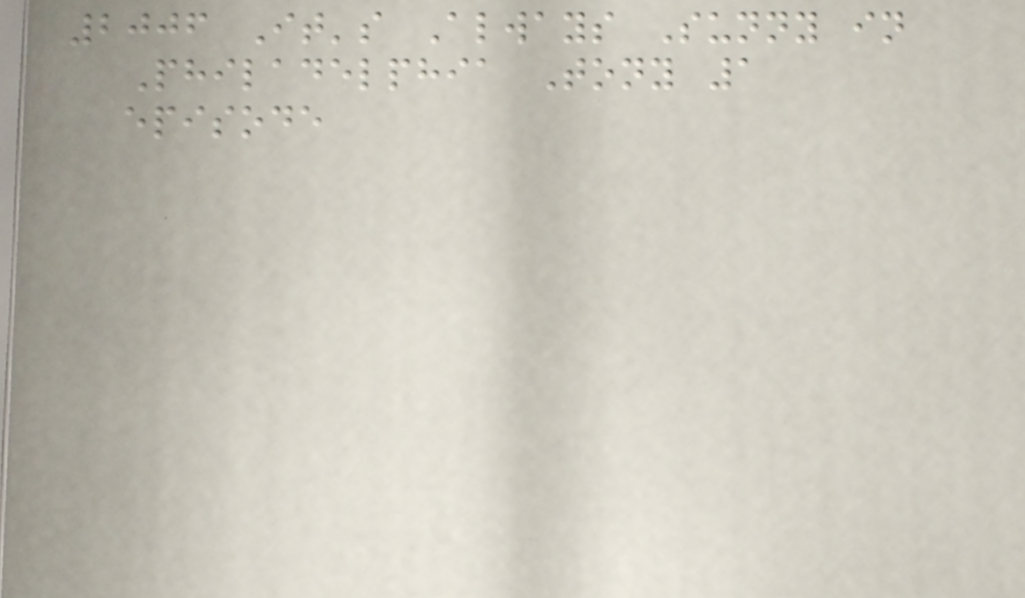2006 It's Always Sunny in
Philadelphia Tony 1
episode
